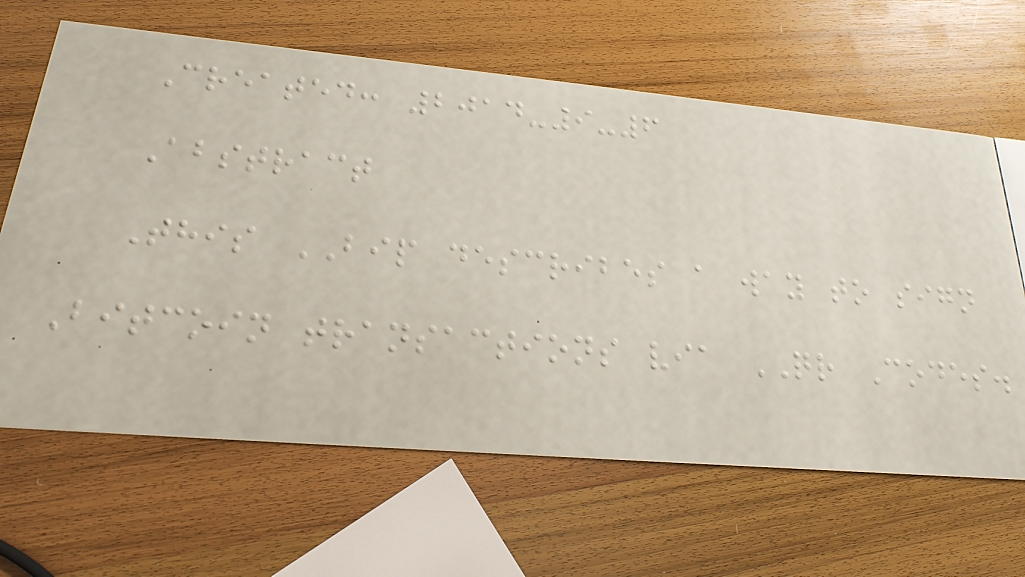Created: 2014-9-6
Abstract
This BIP describes a way to sign
Bitcoin transactions via QR Codes.
